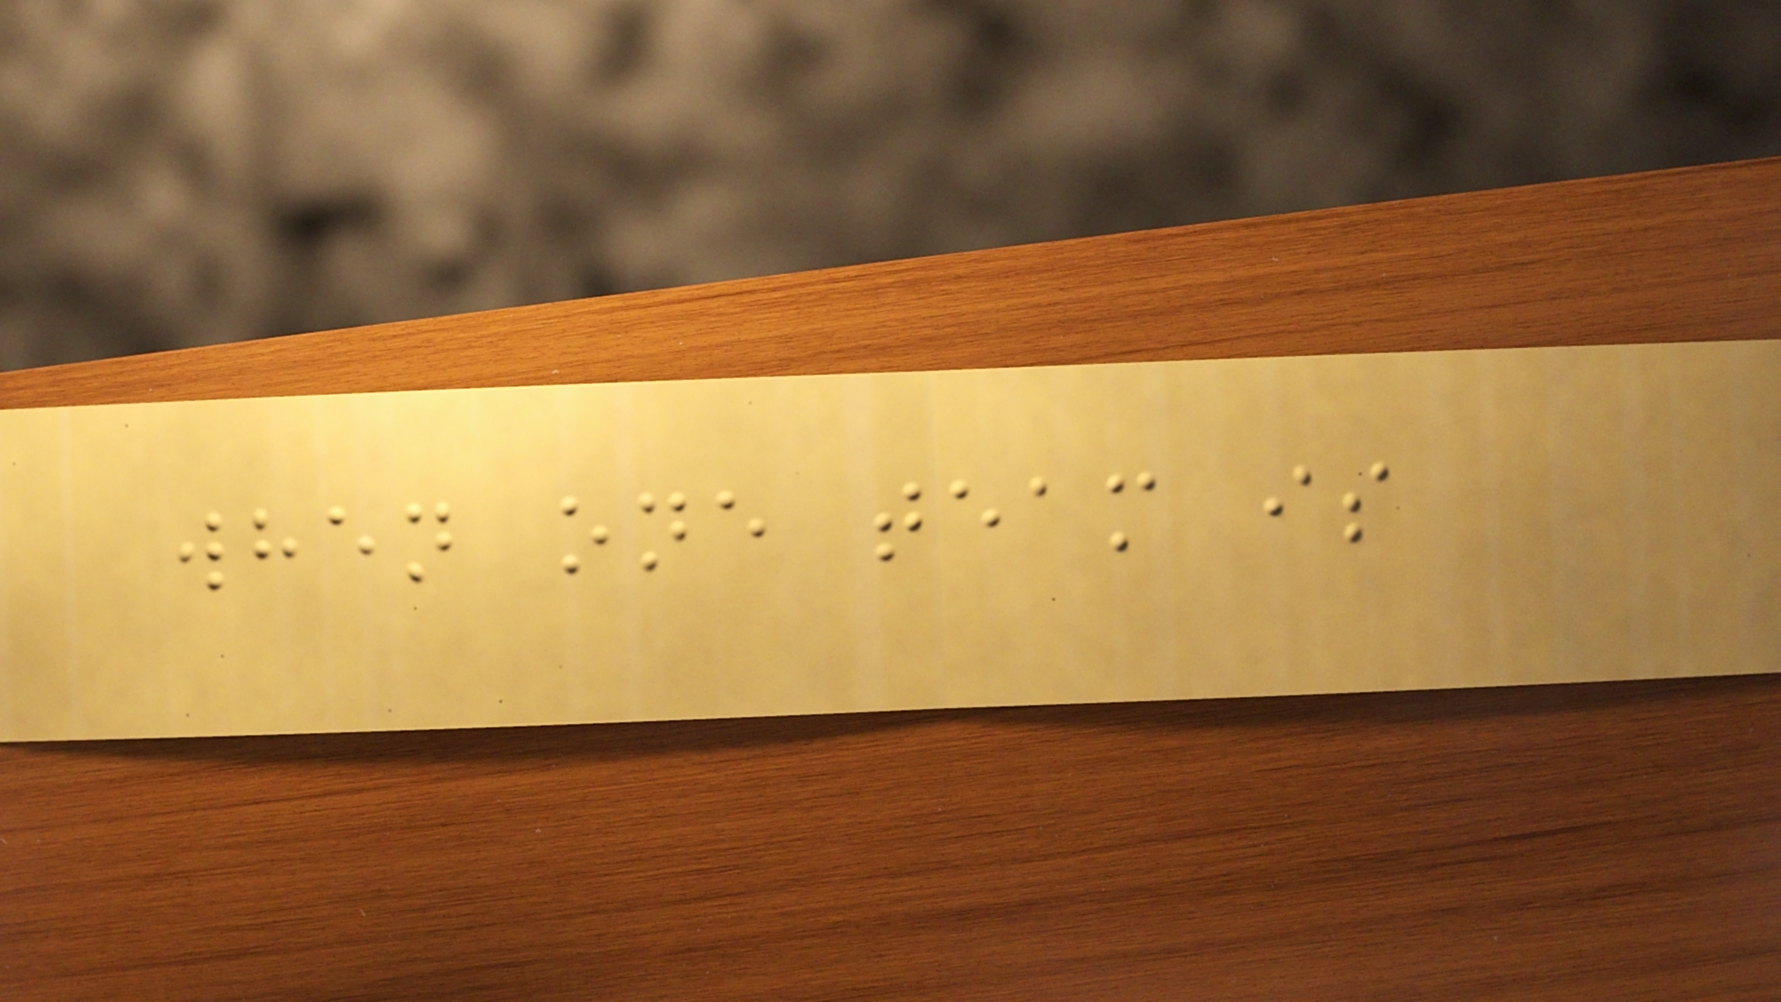when one team is
